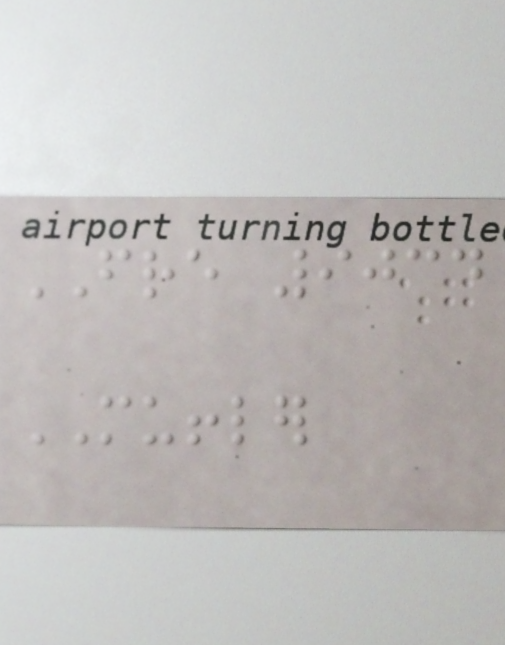FRE 9034
MUFFLER
